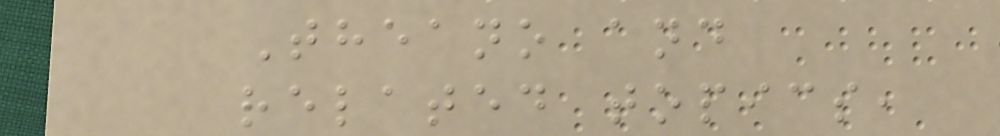Theano and
related topics,
